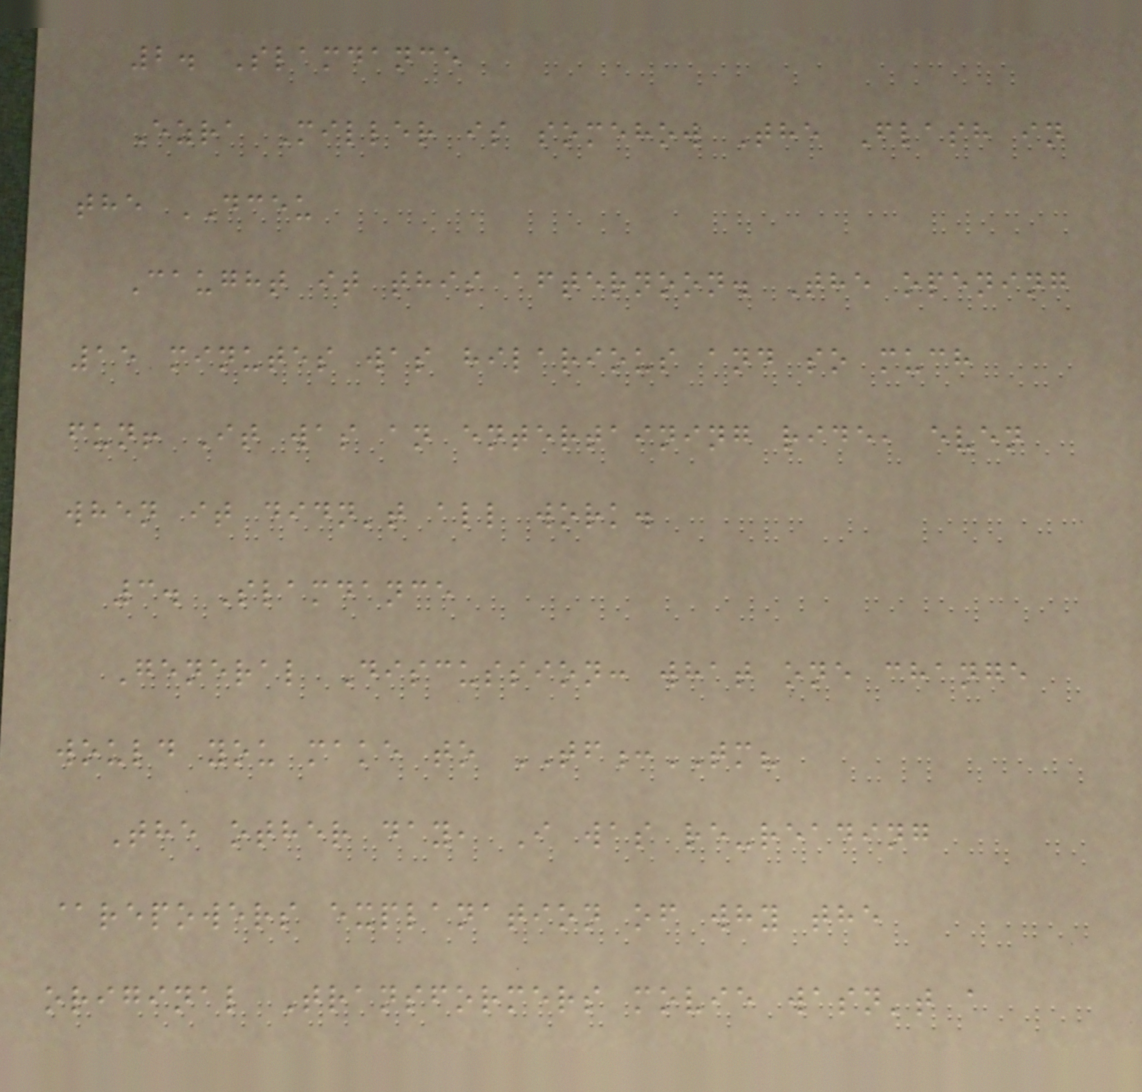2. Slamdance
Ezra Miller is somehow The Flash in
the DCEU
Caught it this afternoon. The opening
15 minutes was hilarious and so much
fun! It was an entertaining ride, even
when it didn't all work.
3. Slamdance
General Discussion: what one change
would you make to TF:TM?
The other day, I was re-reading
@repowers explanation of why the
original Transformers movie wasn't a
